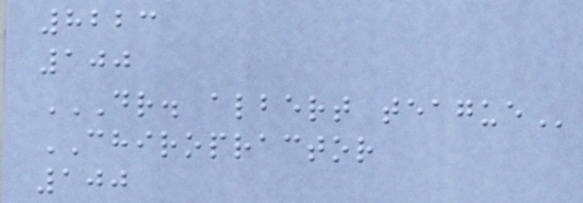8223
100
DR. ALBERT TEAGUE
CHIROPRACTOR
100
